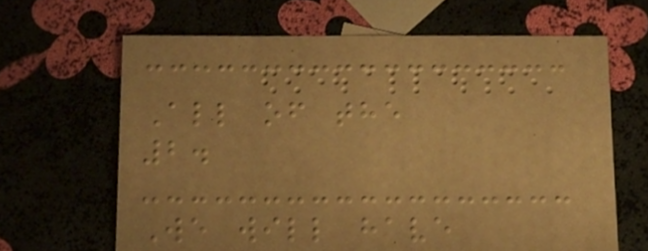All of the
2.
We will have
